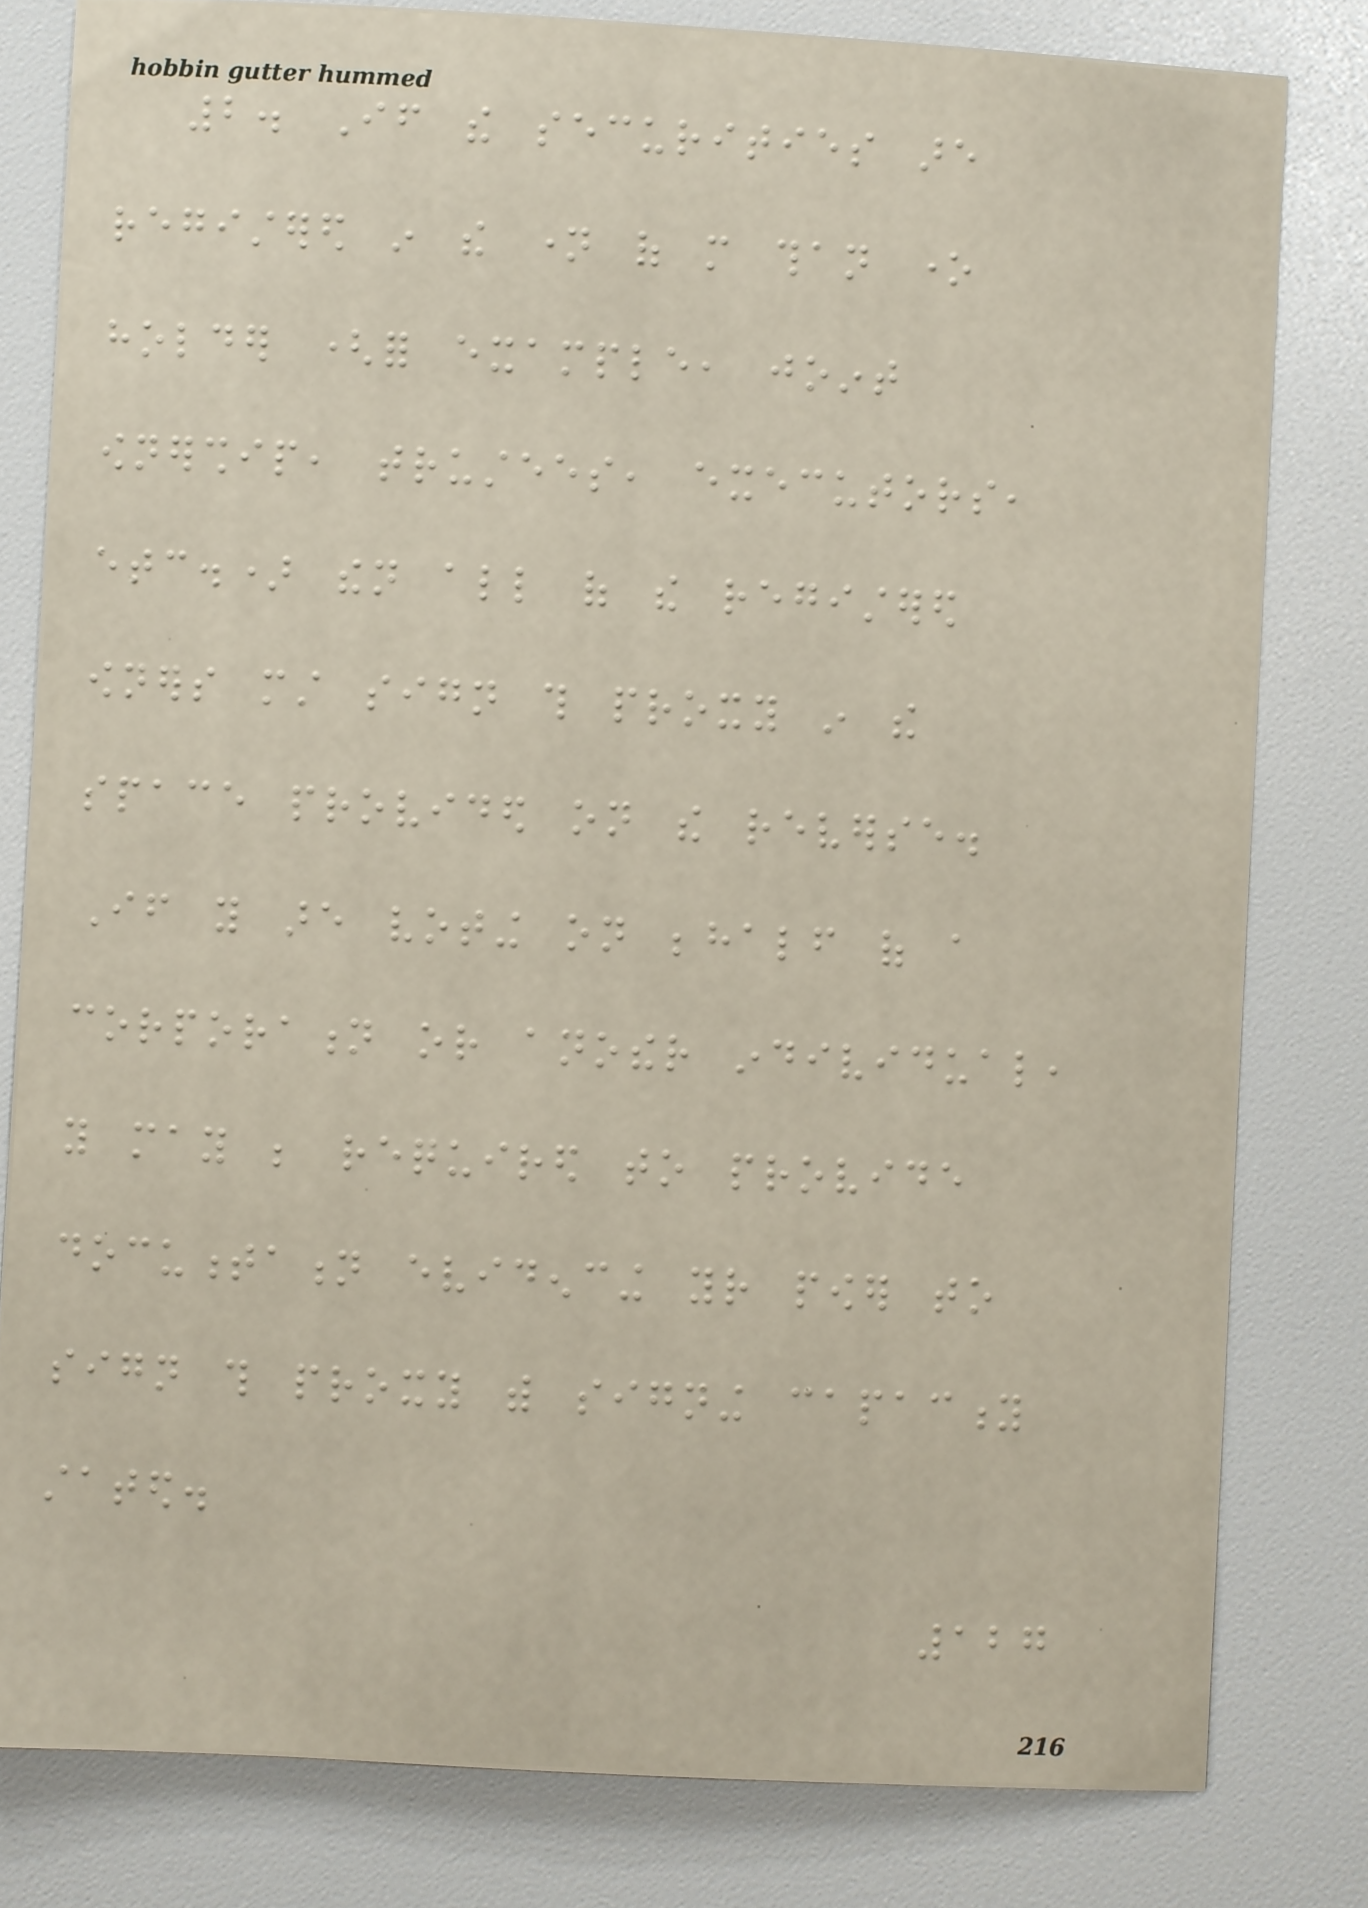2. If the securities are
registered in the name of more than one
holder (for example, joint
ownership, trustees, executors,
etc.) then all of the registered
owners must sign this proxy in the
space provided on the reverse.
If you are voting on behalf of a
corporation or another individual,
you may be required to provide
documentation evidencing your power to
sign this proxy with signing capacity
stated.
127
